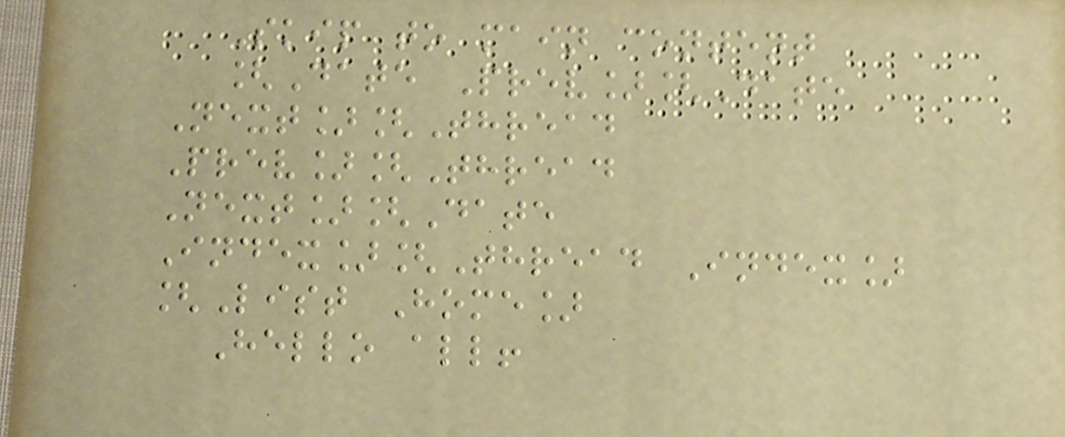Skip to main content
[Date Prev][Date
Next][Thread
Prev][Thread
Next][Date
Index][Thread Index]
[List Home]
Hello all!
